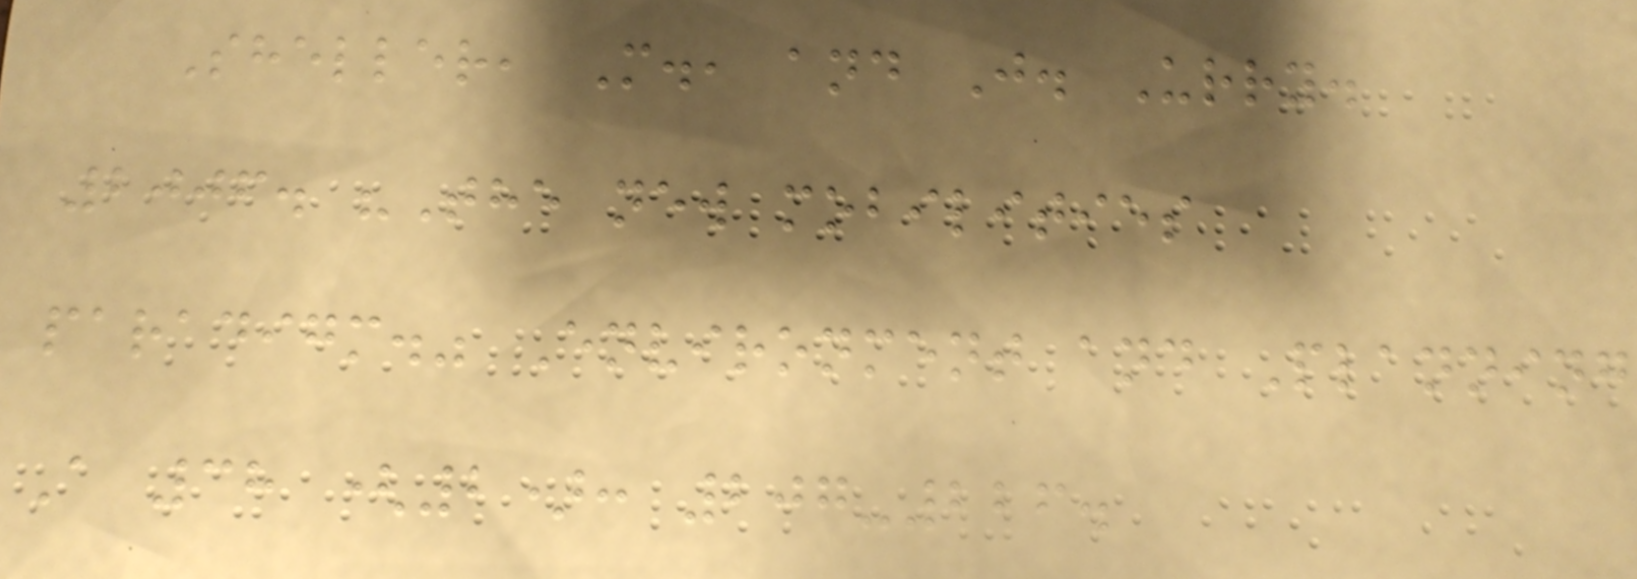Sheller, M., and J. Urry.
2006. "The new mobilities
paradigm." Environment and Planning
A 38 (2): 207-226.
